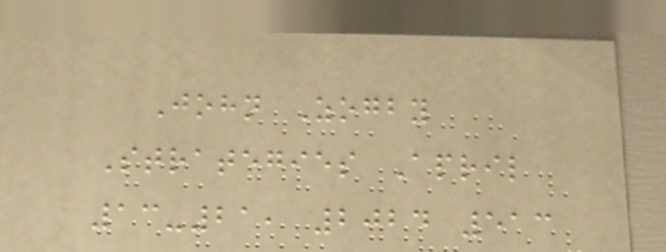John Zogby
Strategies April
13-21, 2024 513
